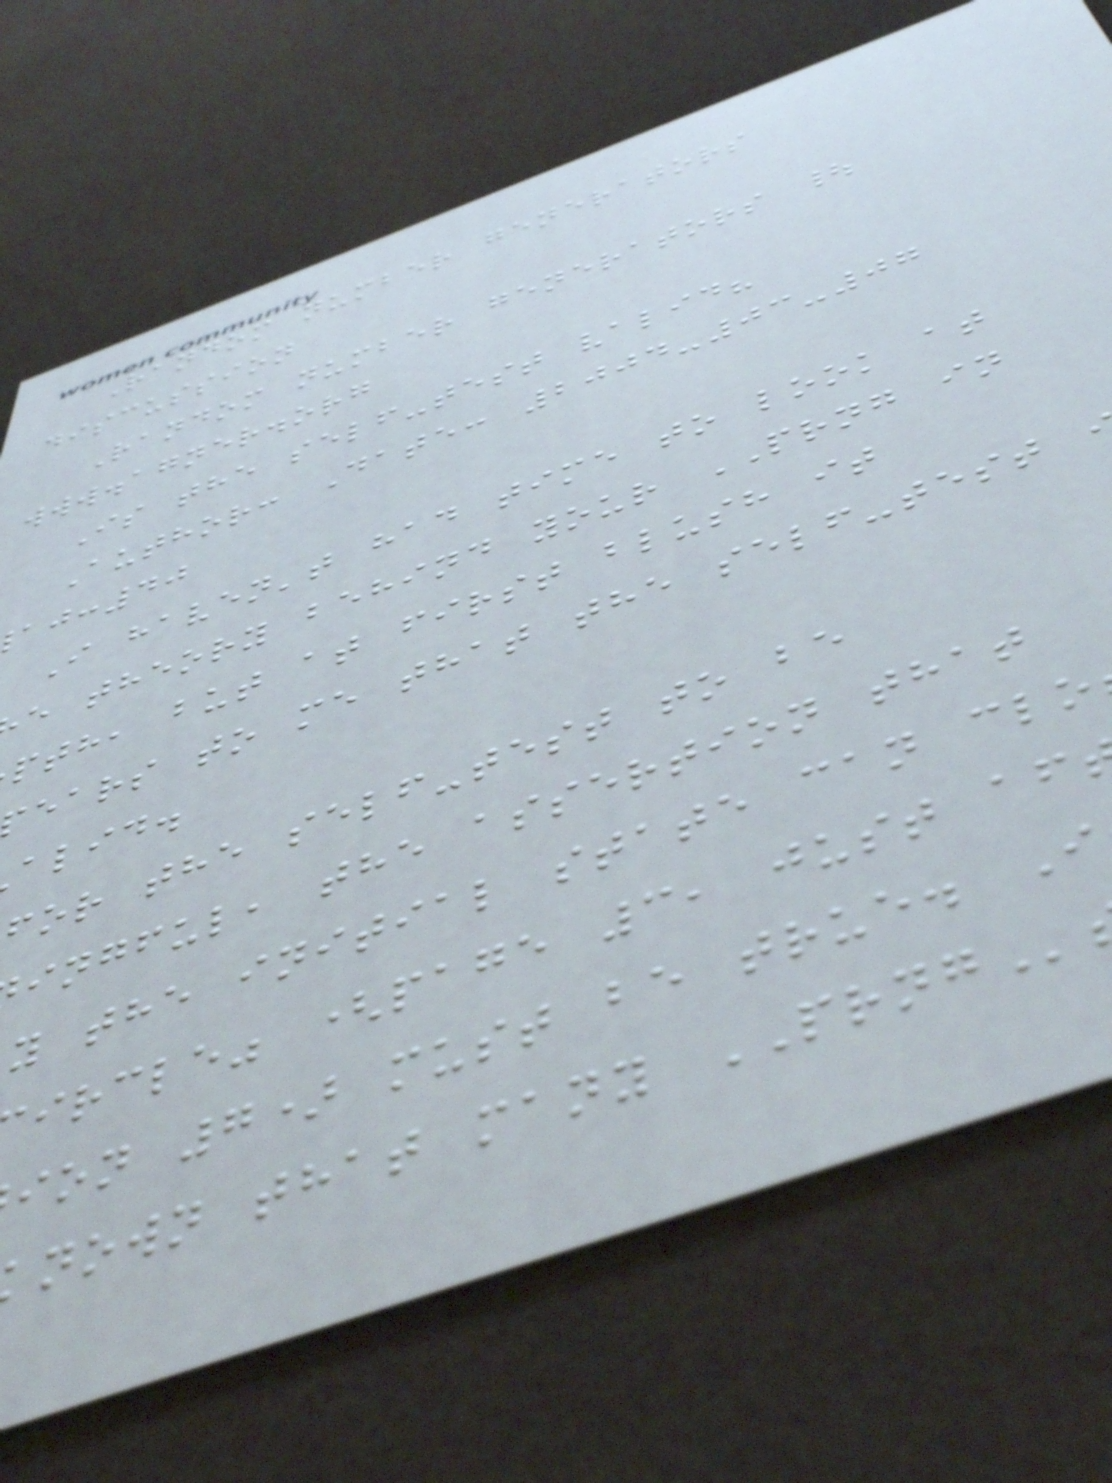Random number generators
discussion
Random number generators |
www.agner.org
Is the self-test valid?
Author: Date: 2004-03-07
:40
I haven't had time to look at
e theory behind your PRNG in
pth, but at first blush it
ears to me that the self-test
alid.
for the self-test to be
ingful, the assertion that
y the initial state can clo
ircle" (page 3, just af
ion 7) must be true. I
nown that many PRNG
